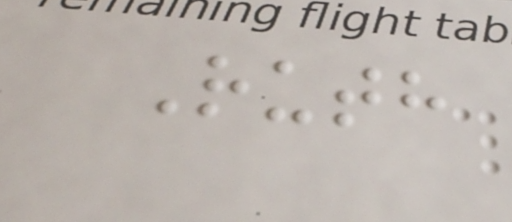Ruth
